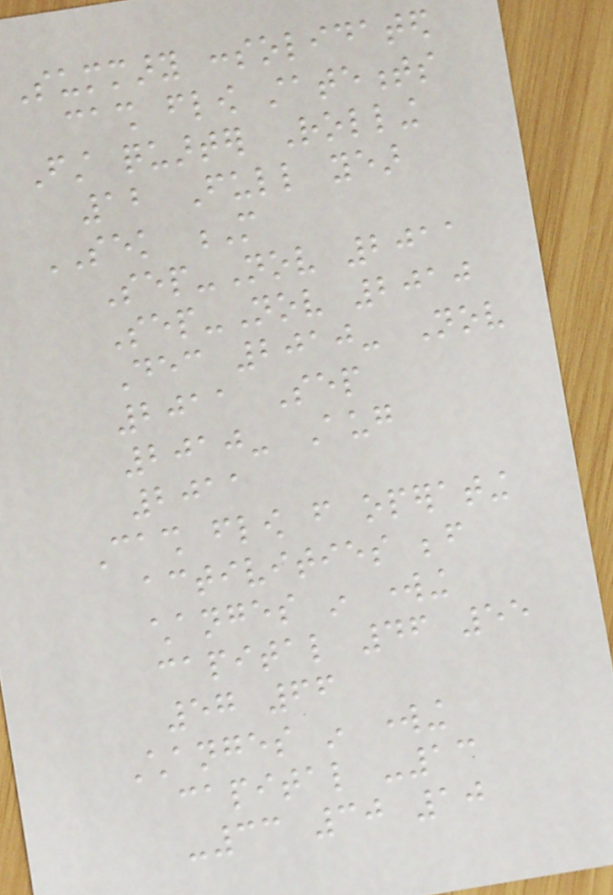Summary consolidated
cash flow statements
First quarter Rolling
12 Full year
SEK M
Sep-Nov 2011
Sep-Nov 2010
Dec 2010- Nov
2011 Sep
2010- Aug
2011
Cash flow from operating
activities before
changes in working
capital 46 55
57 66
Changes in working
capital -13
-33 30 10
